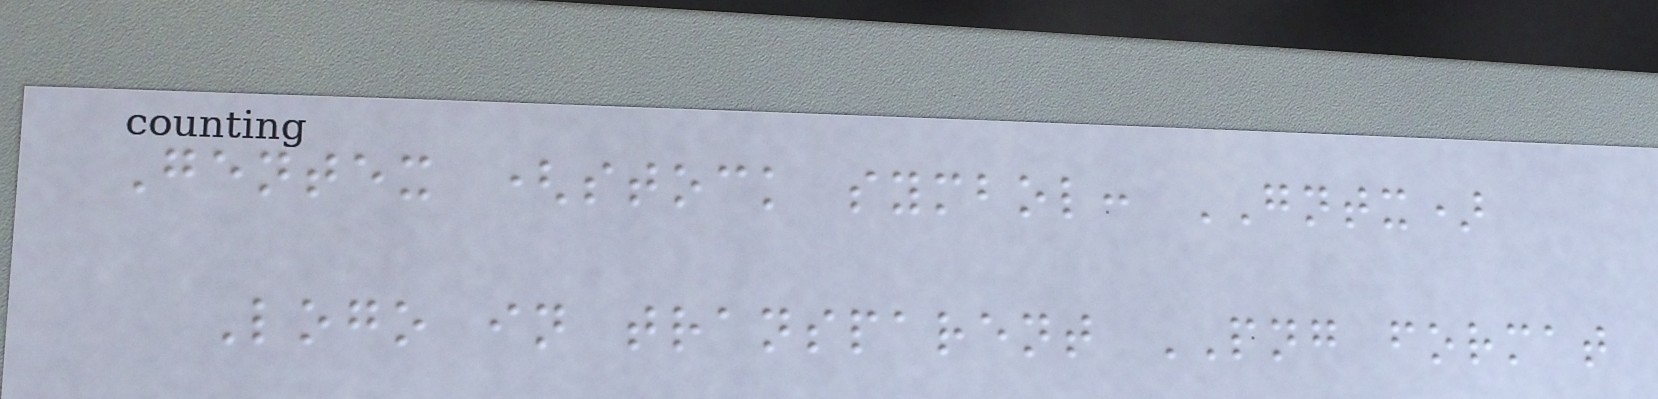Gentex (stock symbol: GNTX)
Logo in transparent PNG format
